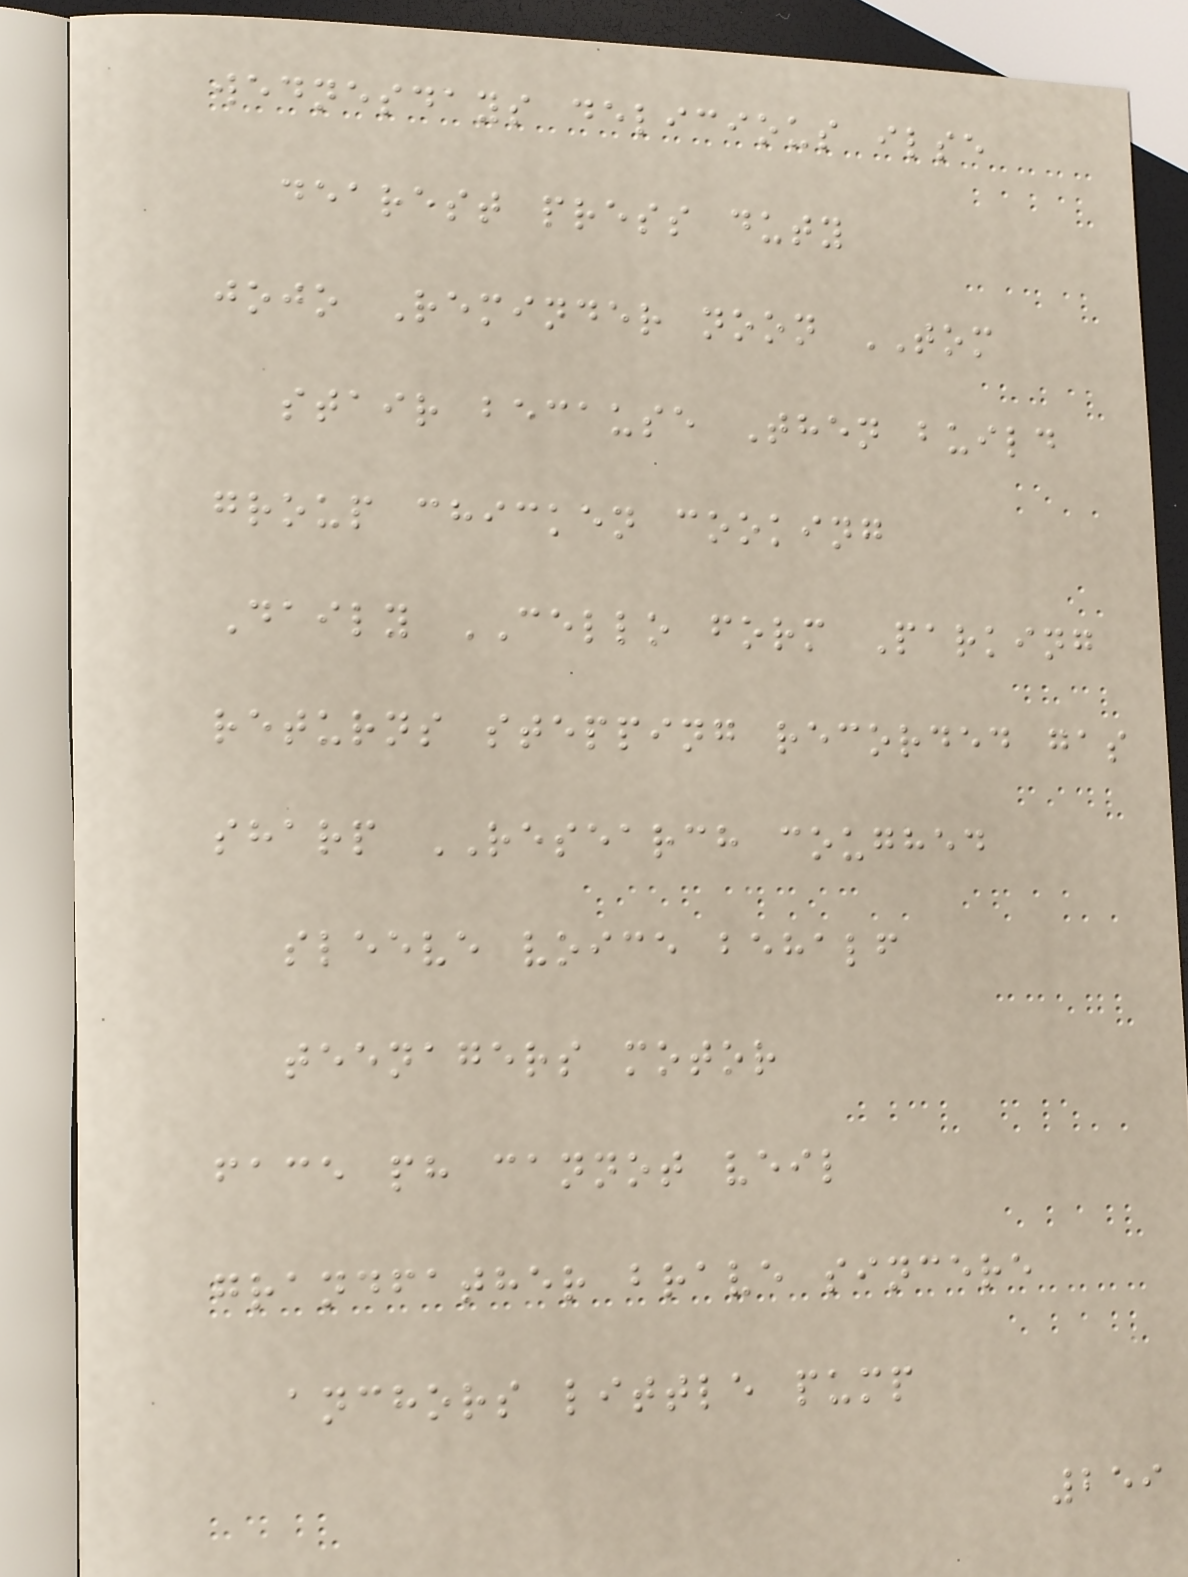wednesdays delicious ilse
dearest press duty
jojo Reminder noon TOM
stair because Then build
group chicken cooking
Daily CELLO form Parking
returns stepping recorded gas
sharp RESEARCH coughed
sleeve voice behalf
teenagers motor
face ph cannot veil
grandfather brave sincere
anchors little pump
259
